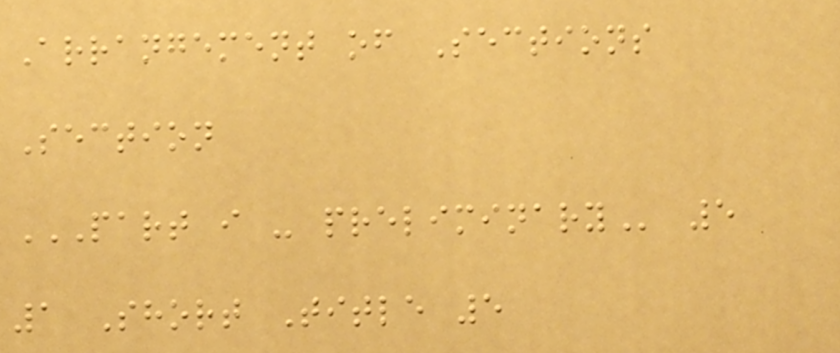Arrangement of Sections
Section
PART I - PRELIMINARY 5
1 Short Title 5
